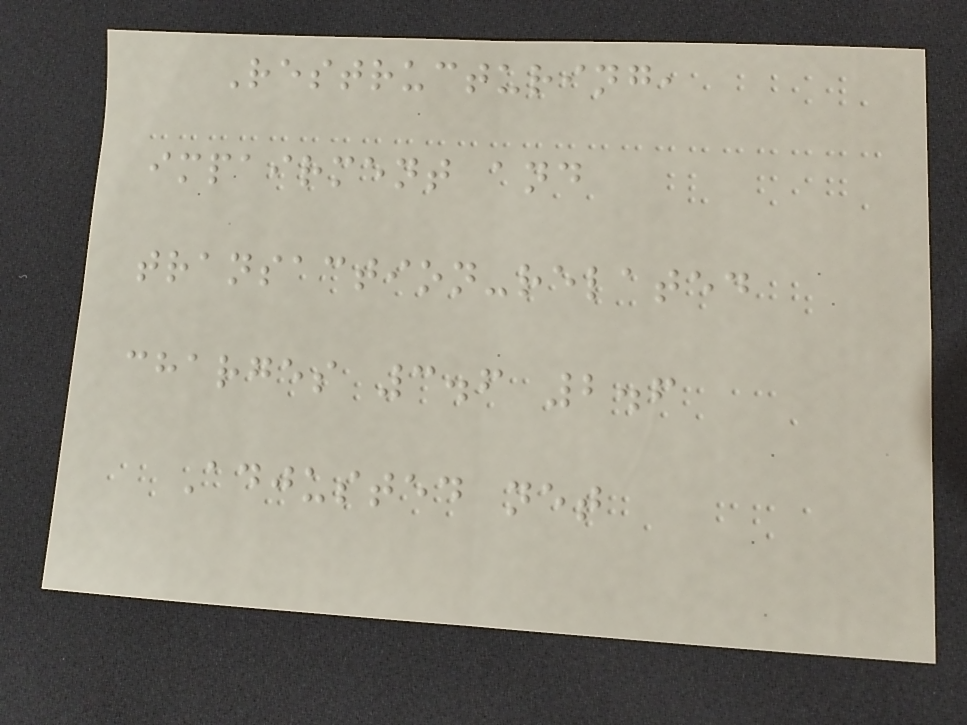Restructuring,
impairment and
transaction-related
charges 3.6 2.6
Adjusted net
